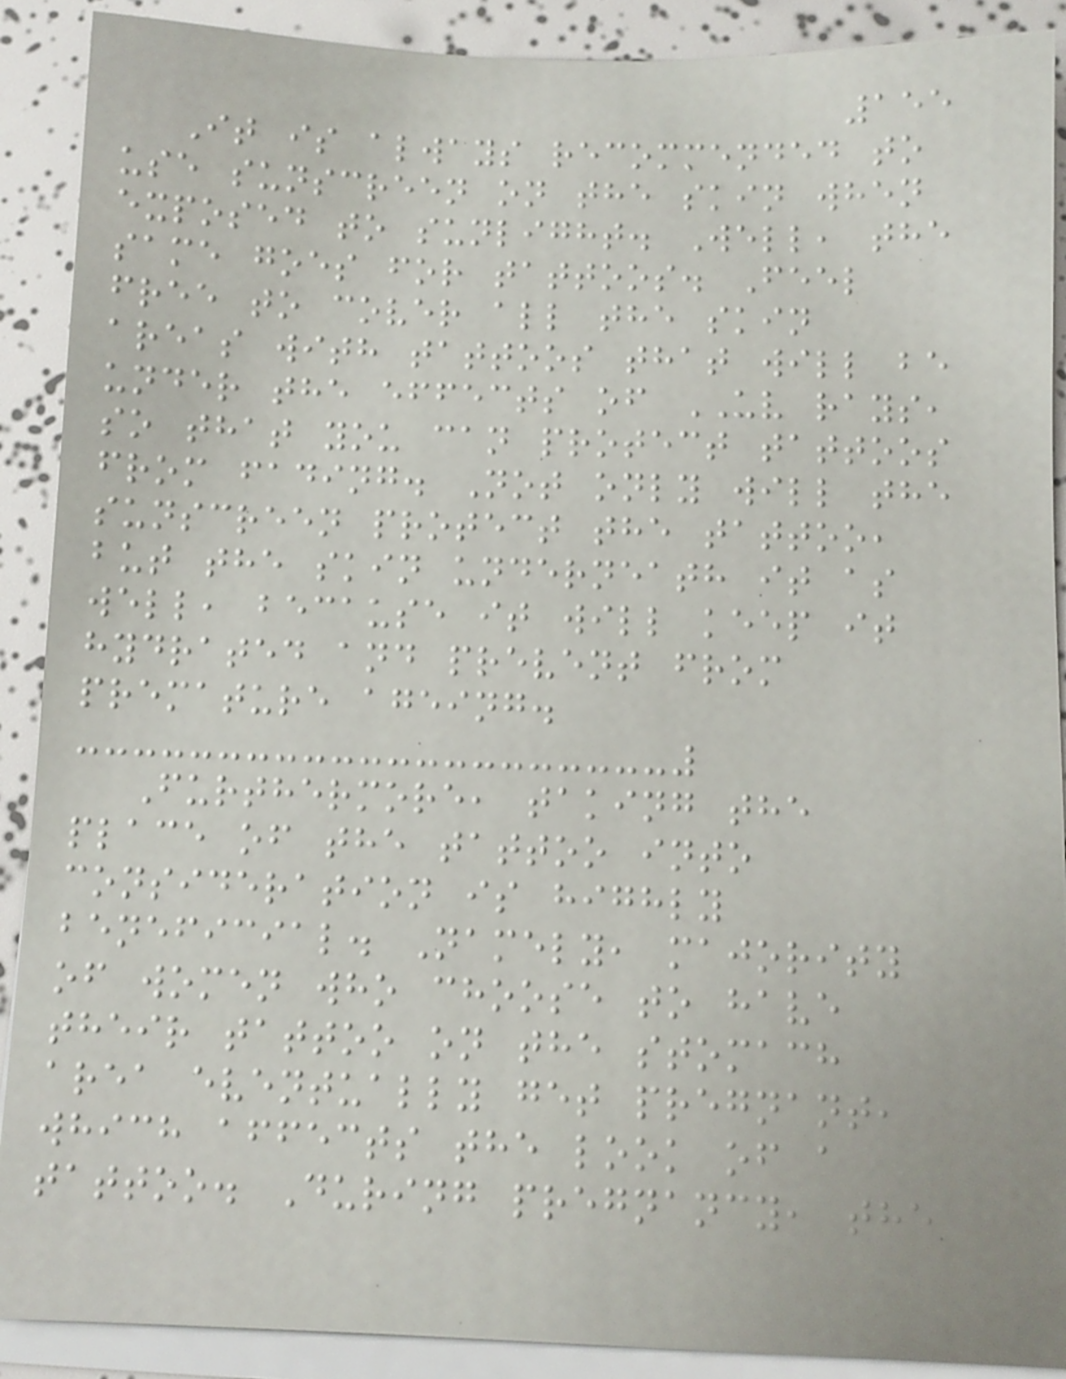155
It is always recommended to
use sunscreen on the skin when
exposed to sunlight. Well, the
same goes for tattoos. Feel
free to cover all the skin
areas with tattoos that will be
under the effects of UV rays,
so that you can protect tattoos
from fading. Not only will the
sunscreen protect the tattoo,
but the skin underneath it as
well, because it will keep it
hydrated and prevent from
premature ageing.
Furthermore, taking the
place of the tattoo into
consideration is highly
beneficial. Namely, majority
of women who choose to have
their tattoo on the stomach
area eventually get pregnant,
which affects the look of a
tattoo. During pregnancy, the
